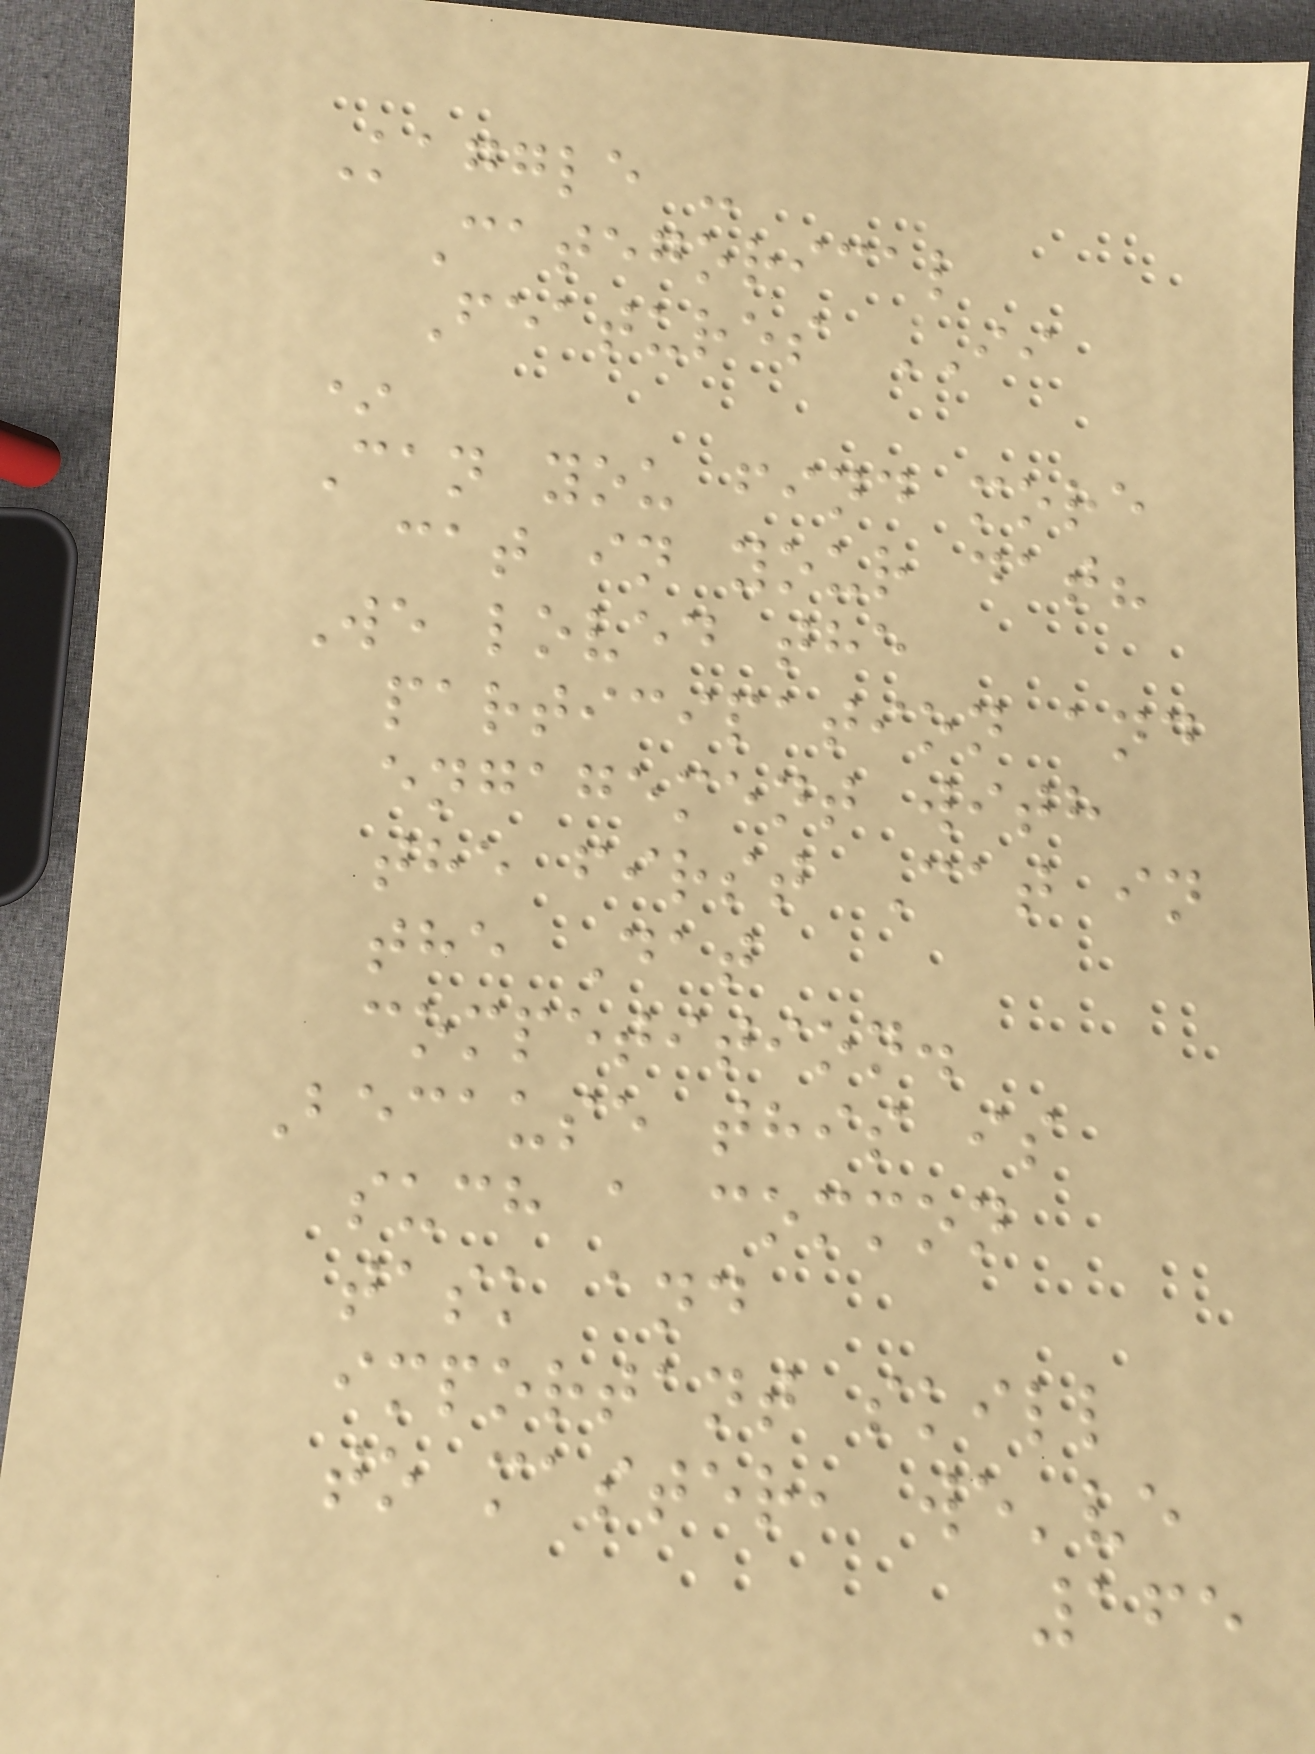Kaggle -
Categorical
Features II
*
Can you find more
cat in your dat?
We loved the
participation and
engagement with
the first Cat in
the Dat
competition.
Because this is
such a common
task and
important skill
to master, we've
165
